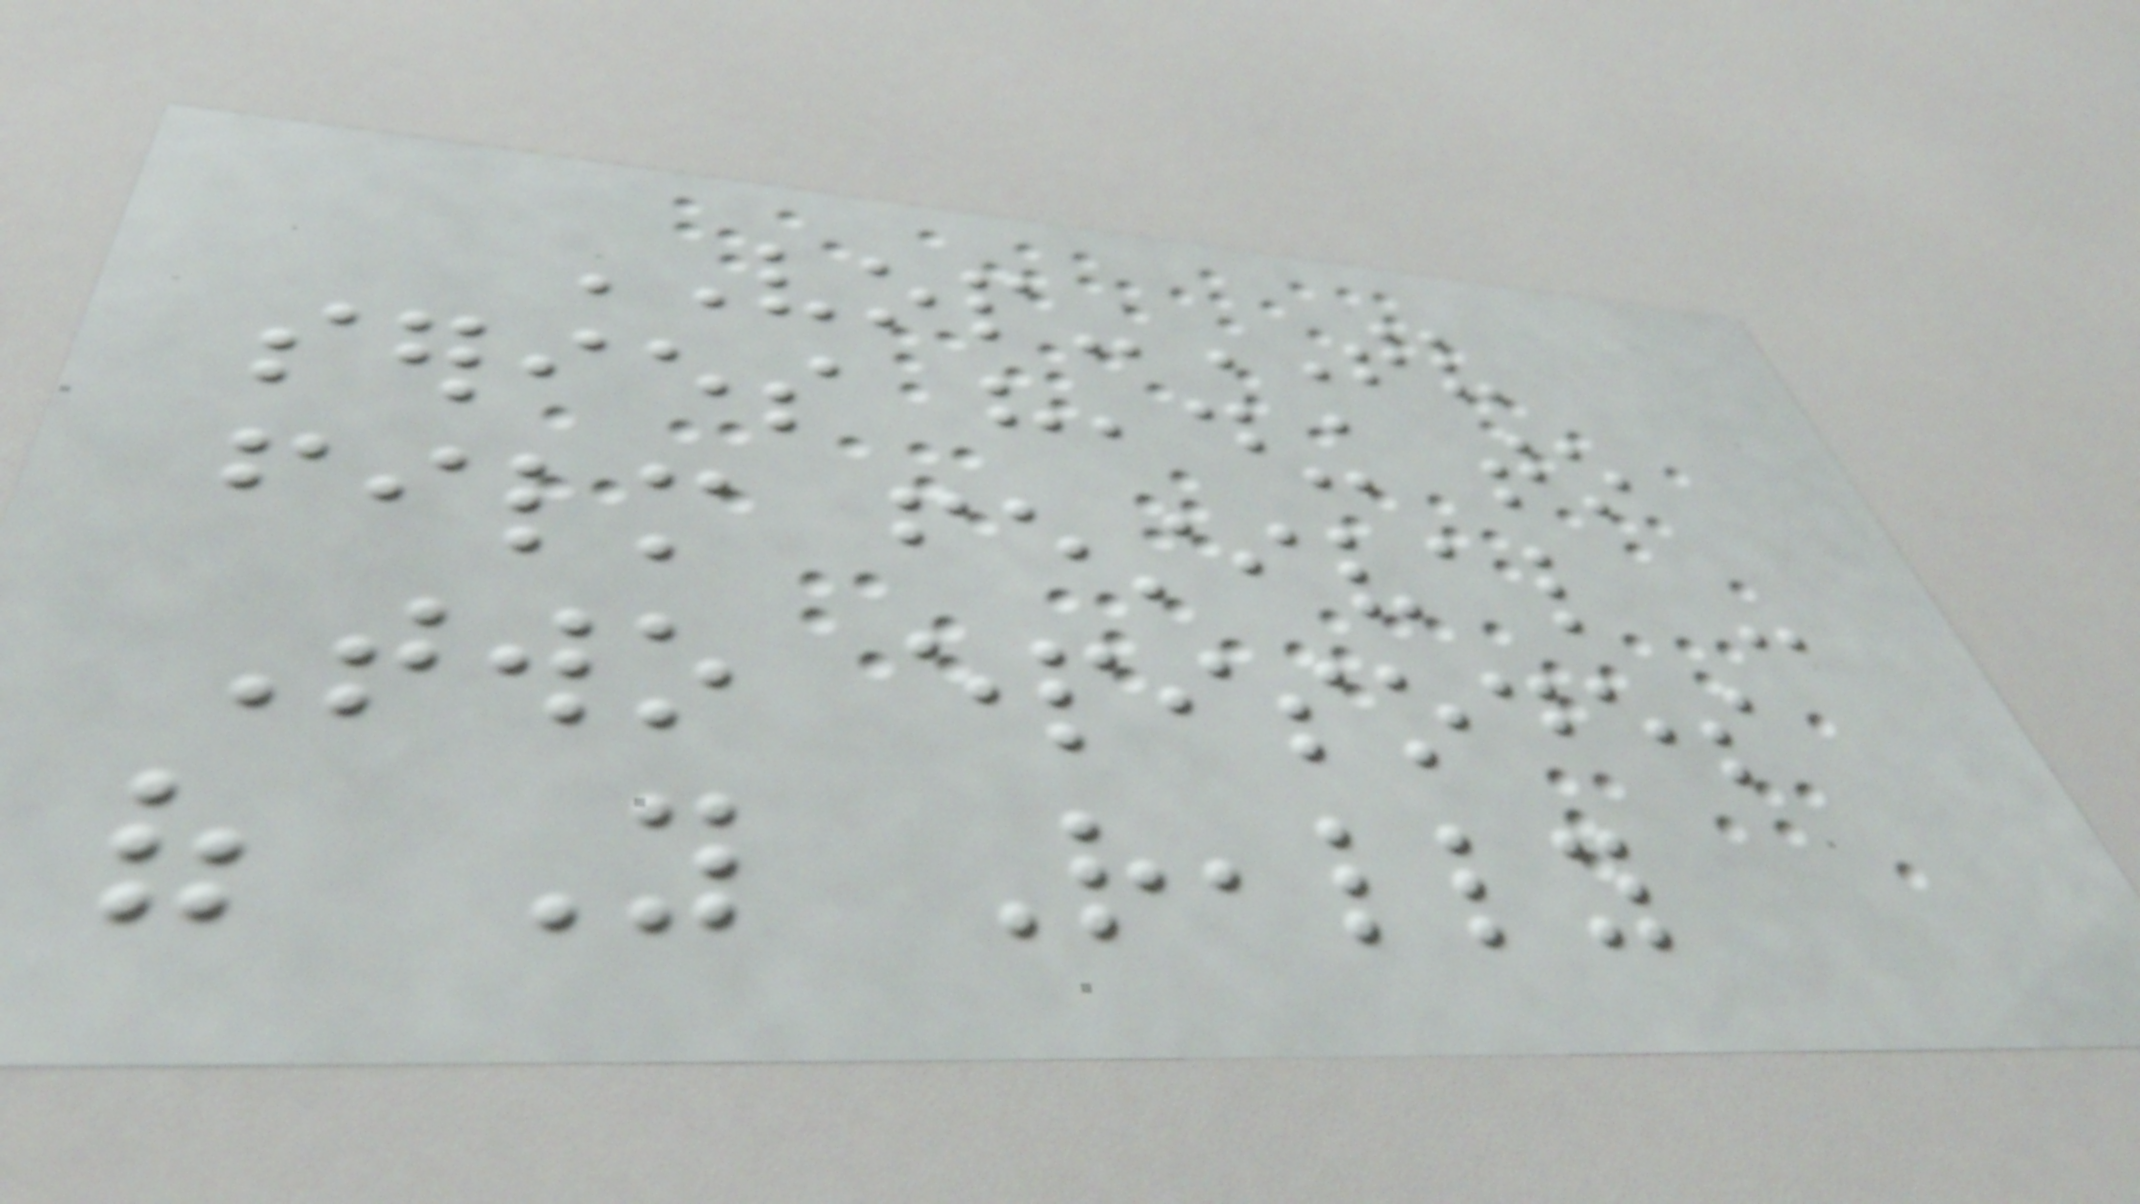VOP-TV
series heading to
film festival -
Two episodes
of You Really
